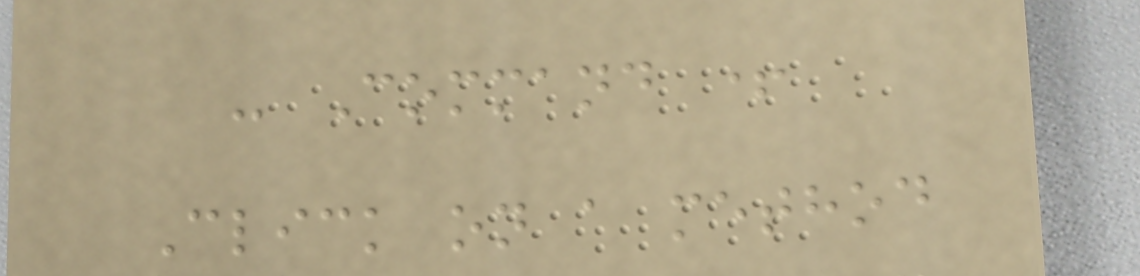- Command +
Click on a method
